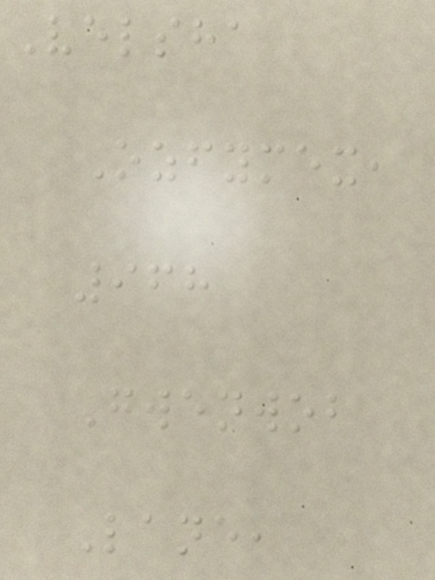Velsha
Ozfymex,
968
Gwenwob
Lane,
